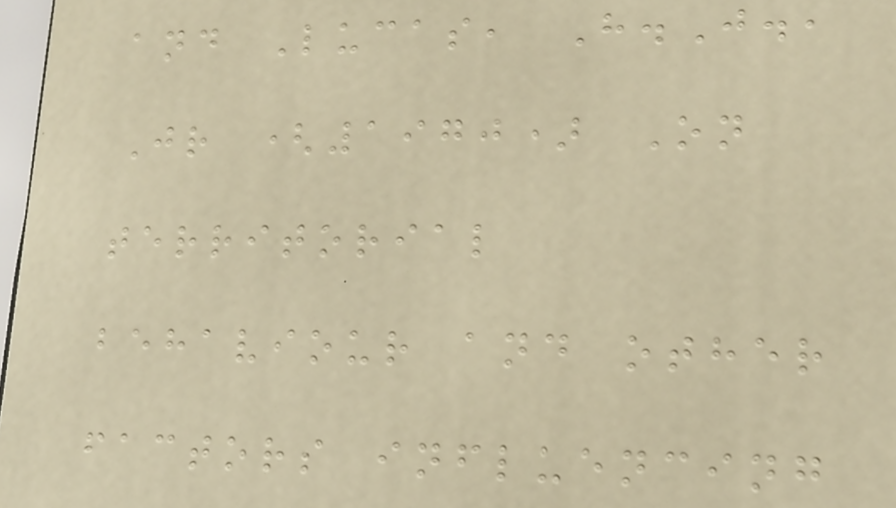and Lucas, H.J.,
Jr (1970) On
territorial
behaviour and other
factors influencing
